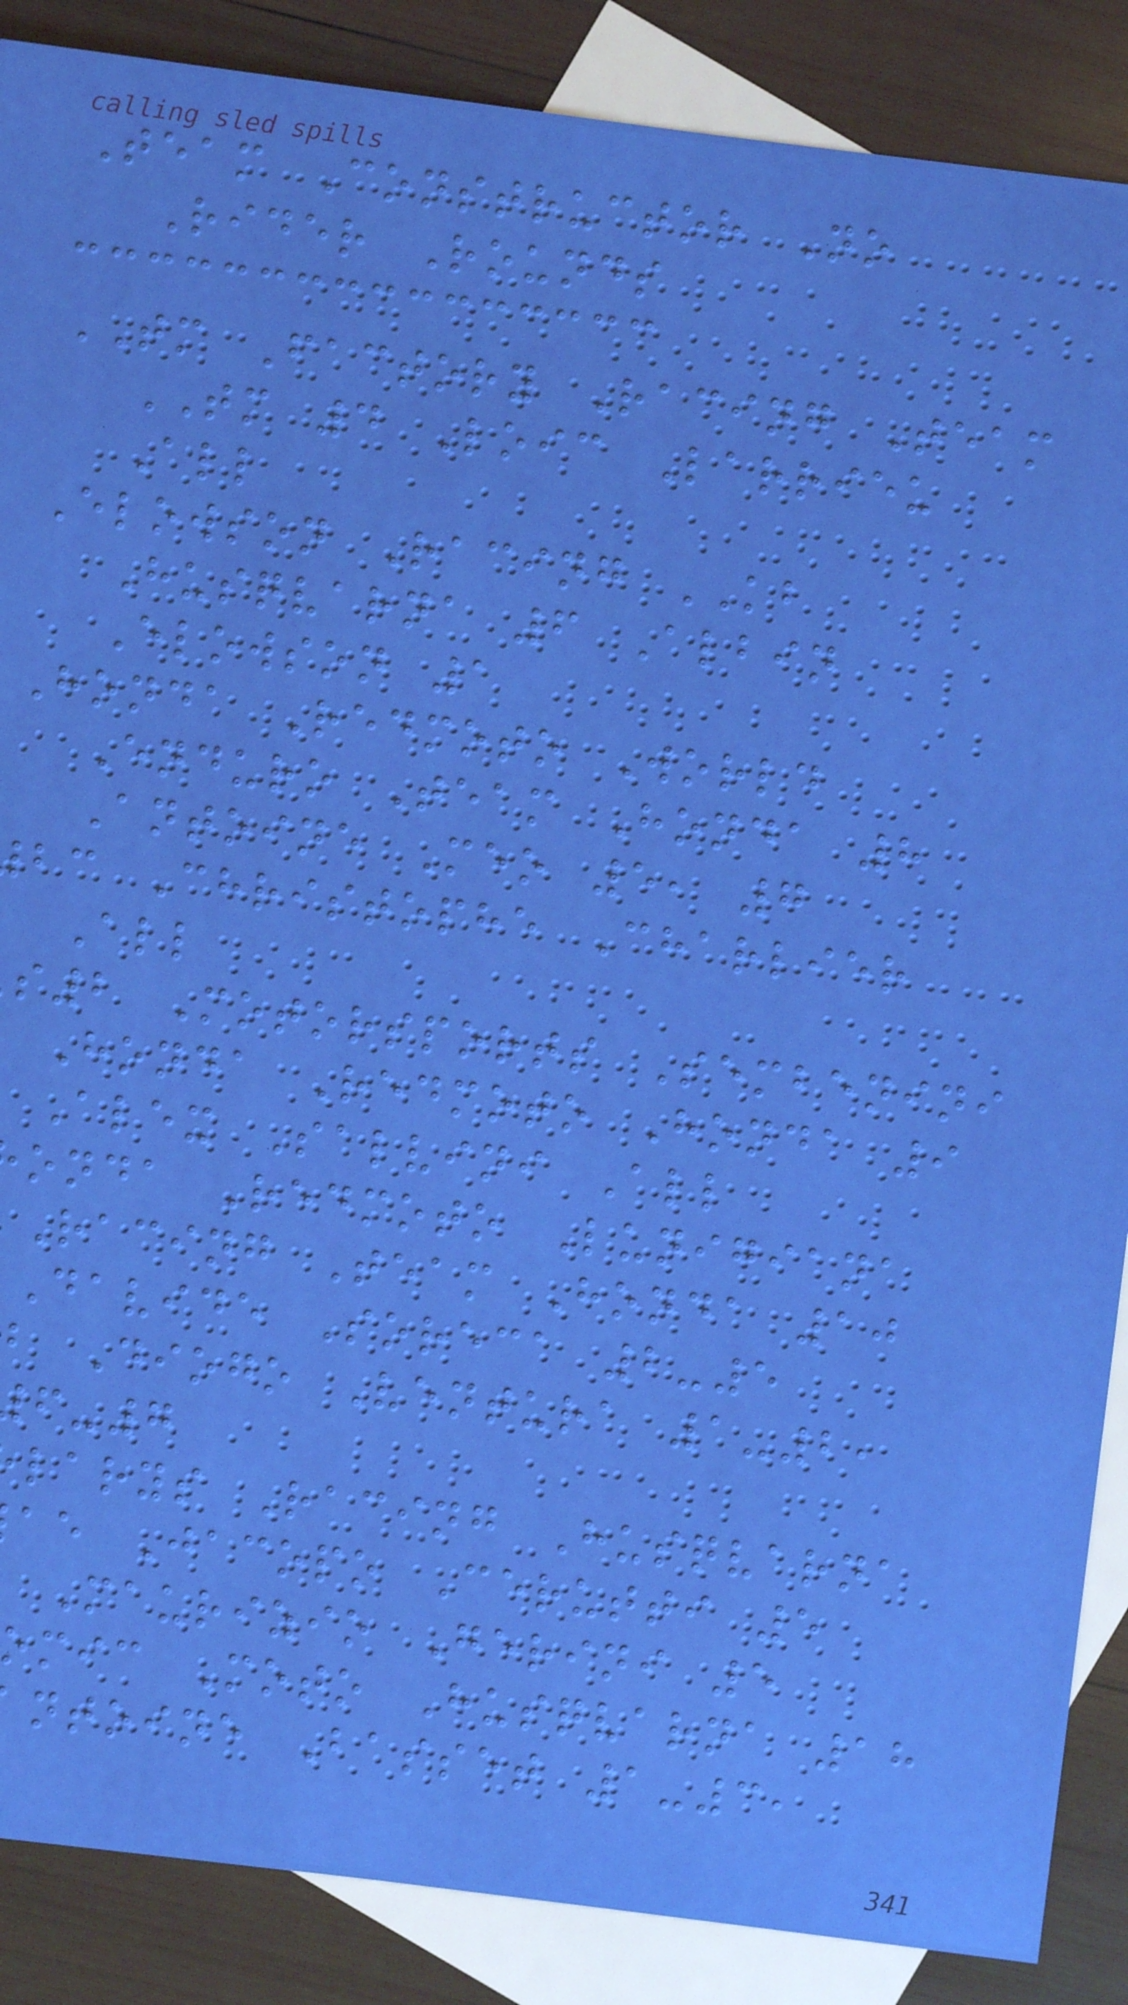Team Constructor No
Rider Rounds
TM Factory Racing Team
TM 4 Loic Larrieu
All
Elowson Racing KB
Husqvarna 6 Albin
Elowson 1
Honda Redmoto World
Enduro Team Honda 8
Antoine Meo 5, 7
bc Christophe Charlier
All
s2 Motorsports Sembenini
Honda Redmoto Honda 9
Alex Salvini All
onda Redmoto Lunigiana
Racing Team Honda 10
Davide Soreca 2-5
b Diogo Ventura 1-2,
larys Racing Husqvarna
ae Jacopo Cerutti 5
Maurizio Gerini 5
omic Moto Husqvarna 18
ntoine Basset 1-3,
